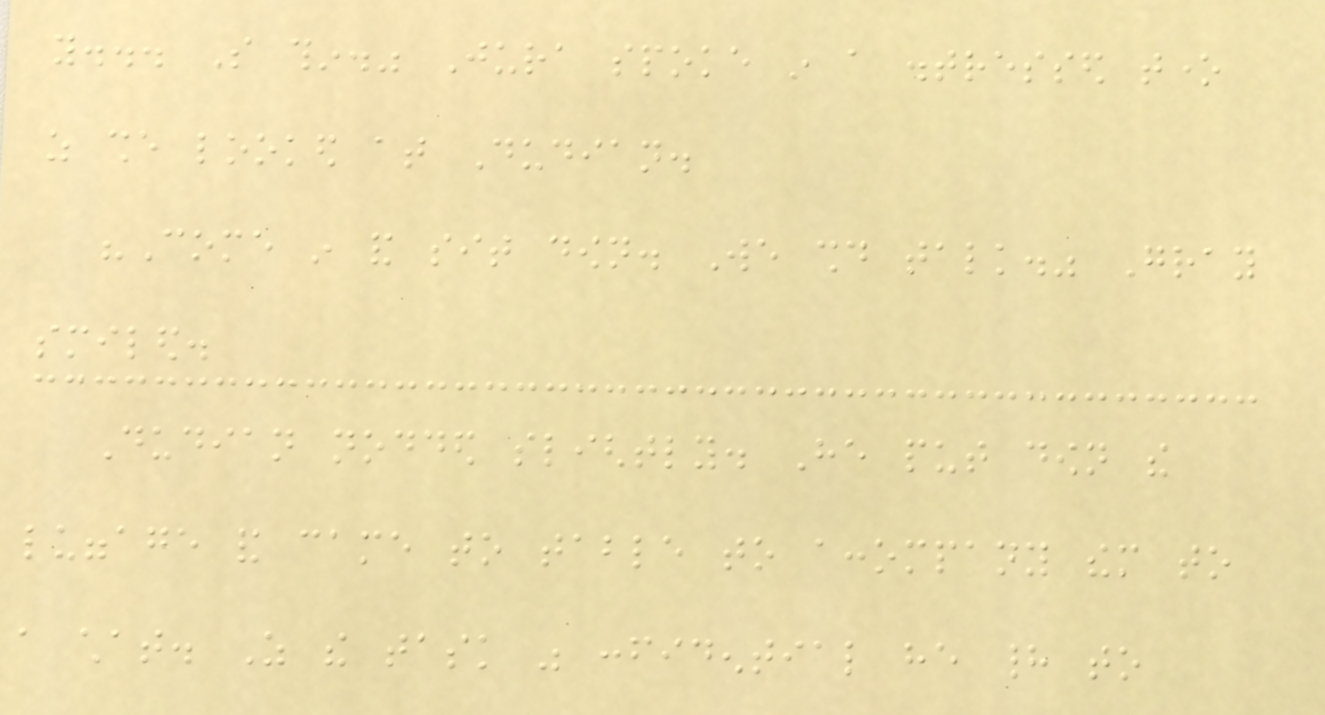you... So thin." Jura spoke in a distressed tone
as she looked at Dudian.
"Come in and sit down. We should talk." Gray
smiled.
Dudian nodded slightly. He put down the
luggage and came to table to accompany them to
a chat. As the task was confidential he had to
